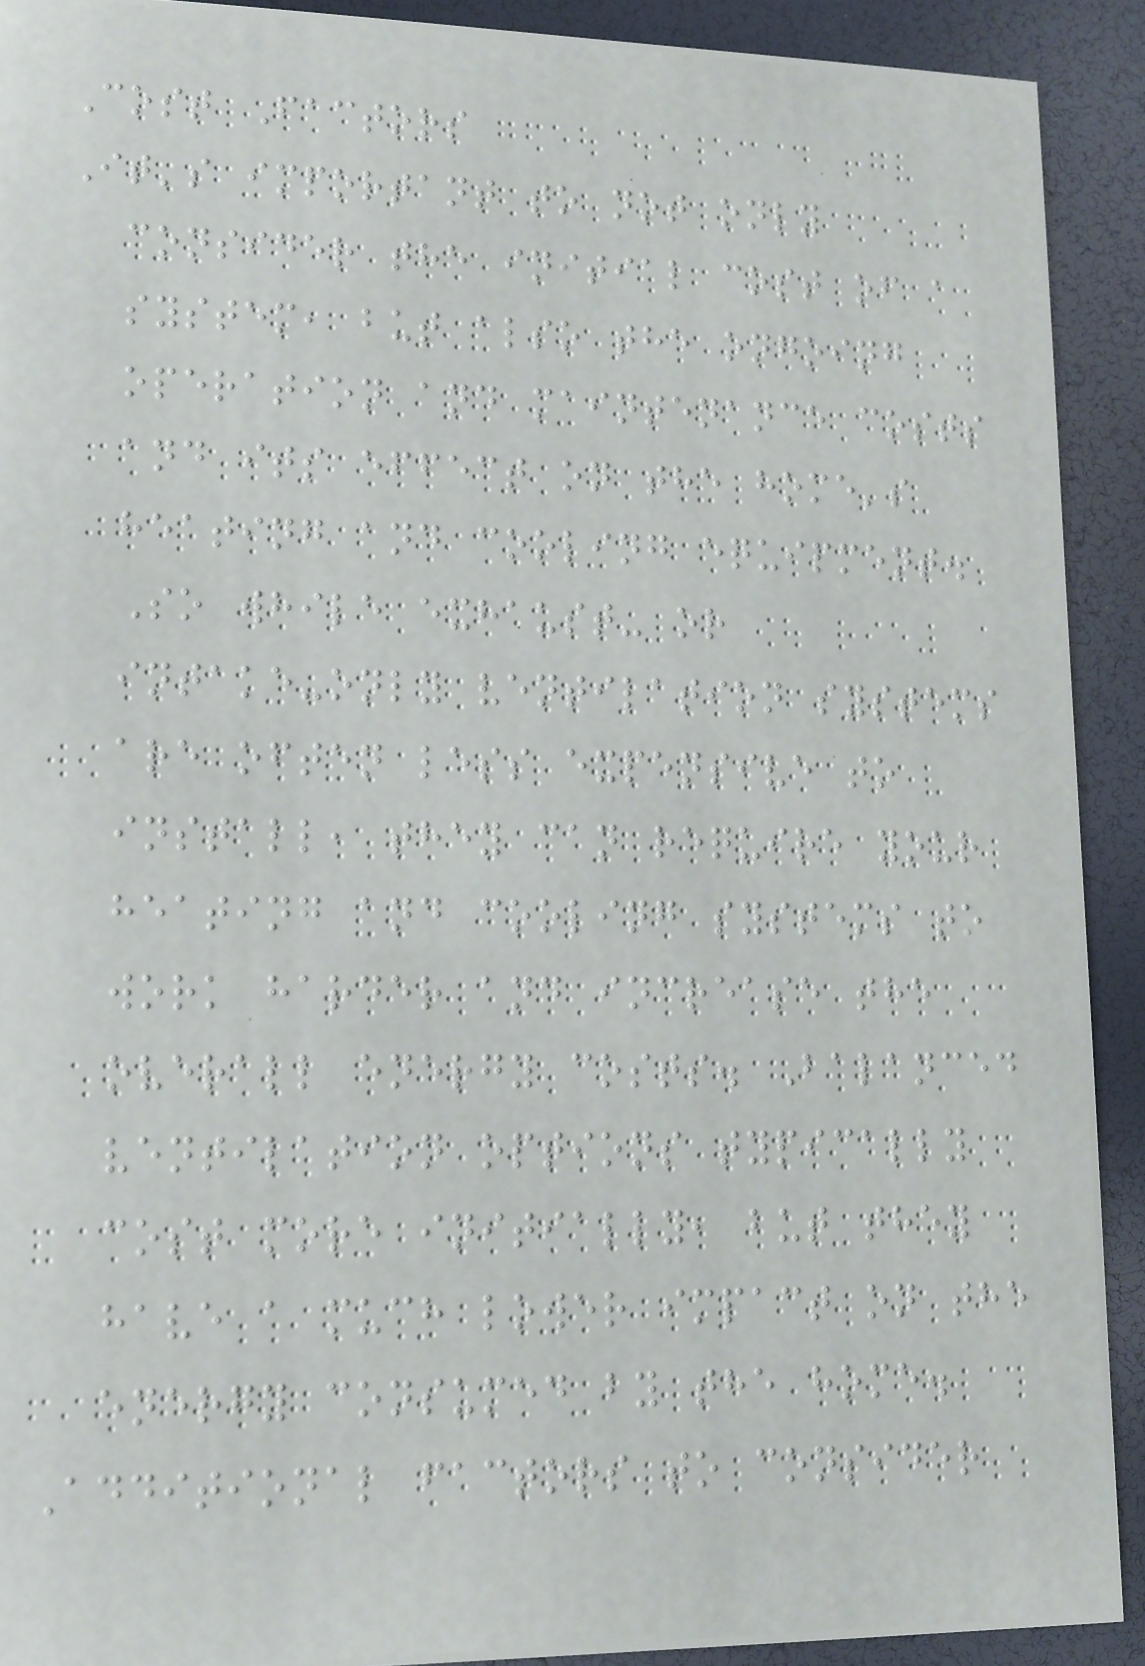Cost Factors
It's important to not only
consider the initial cost of a
system, but also the ongoing
operation and maintenance costs
and its effect on the home's
heating and cooling equipment.
So while exhaust- or
intake-only ventilation systems
are often less expensive to
install, they can require your
heating and cooling systems to
work harder and increase the
overall energy costs. Balanced
ventilation options typically
cost more initially, but they
have a much lower impact on the
energy consumed by the home.
Additional factors to consider
